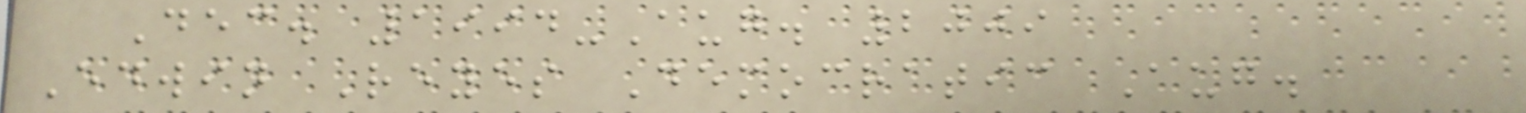Dec. 1994-Aug. 2009
Edwin Reyes Democratic Aug.
